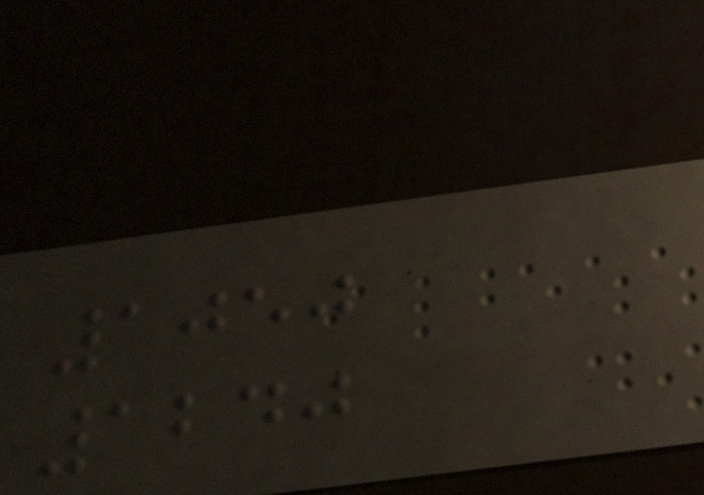1050
1240
